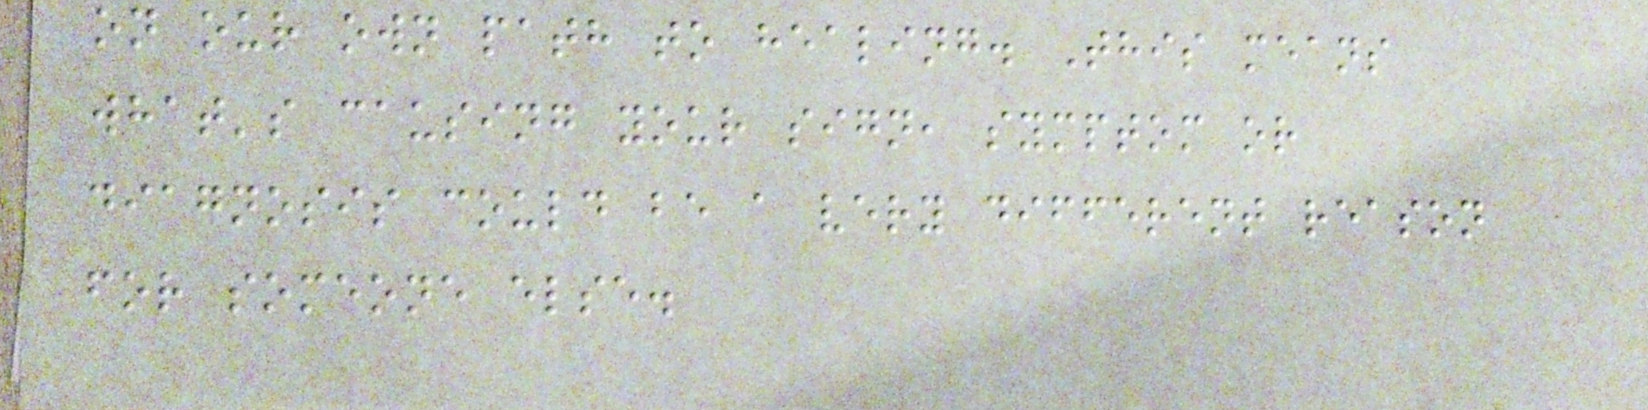on our own path to healing. This means
what's causing your sign, symptom or
diagnosis could be a very different reason
for someone else.
